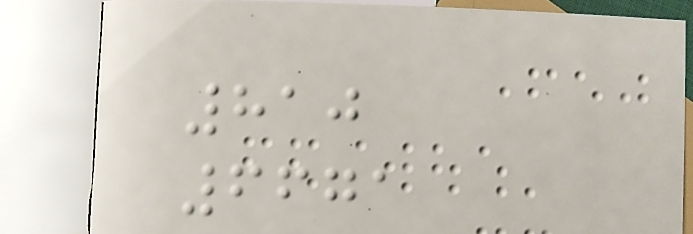810
6671
